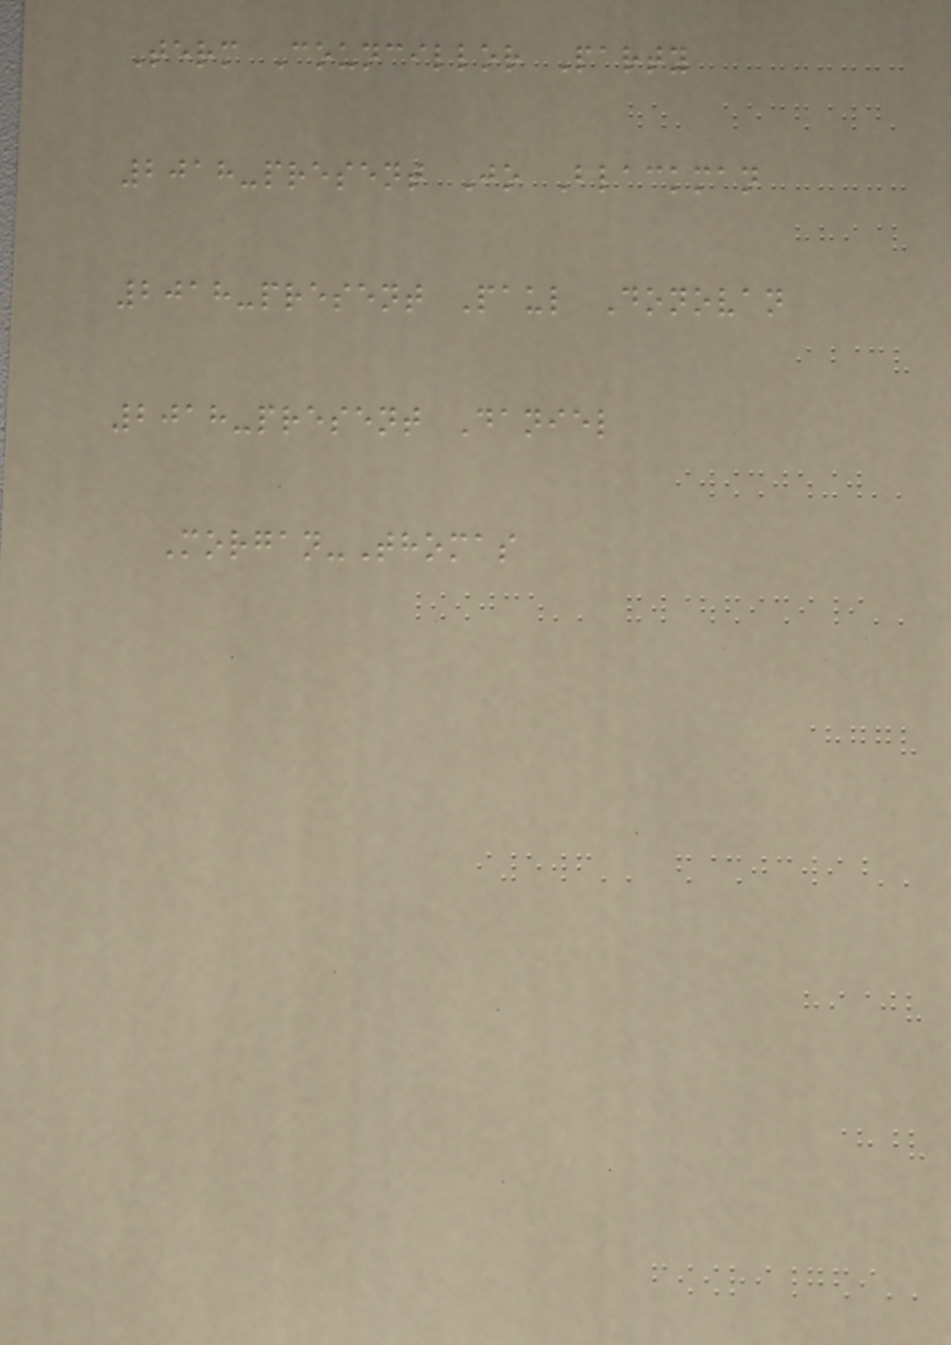Term Councillor Party
2018-present Jo Blackman
2018-present Paul Donovan
2018-present Daniel
Morgan-Thomas
